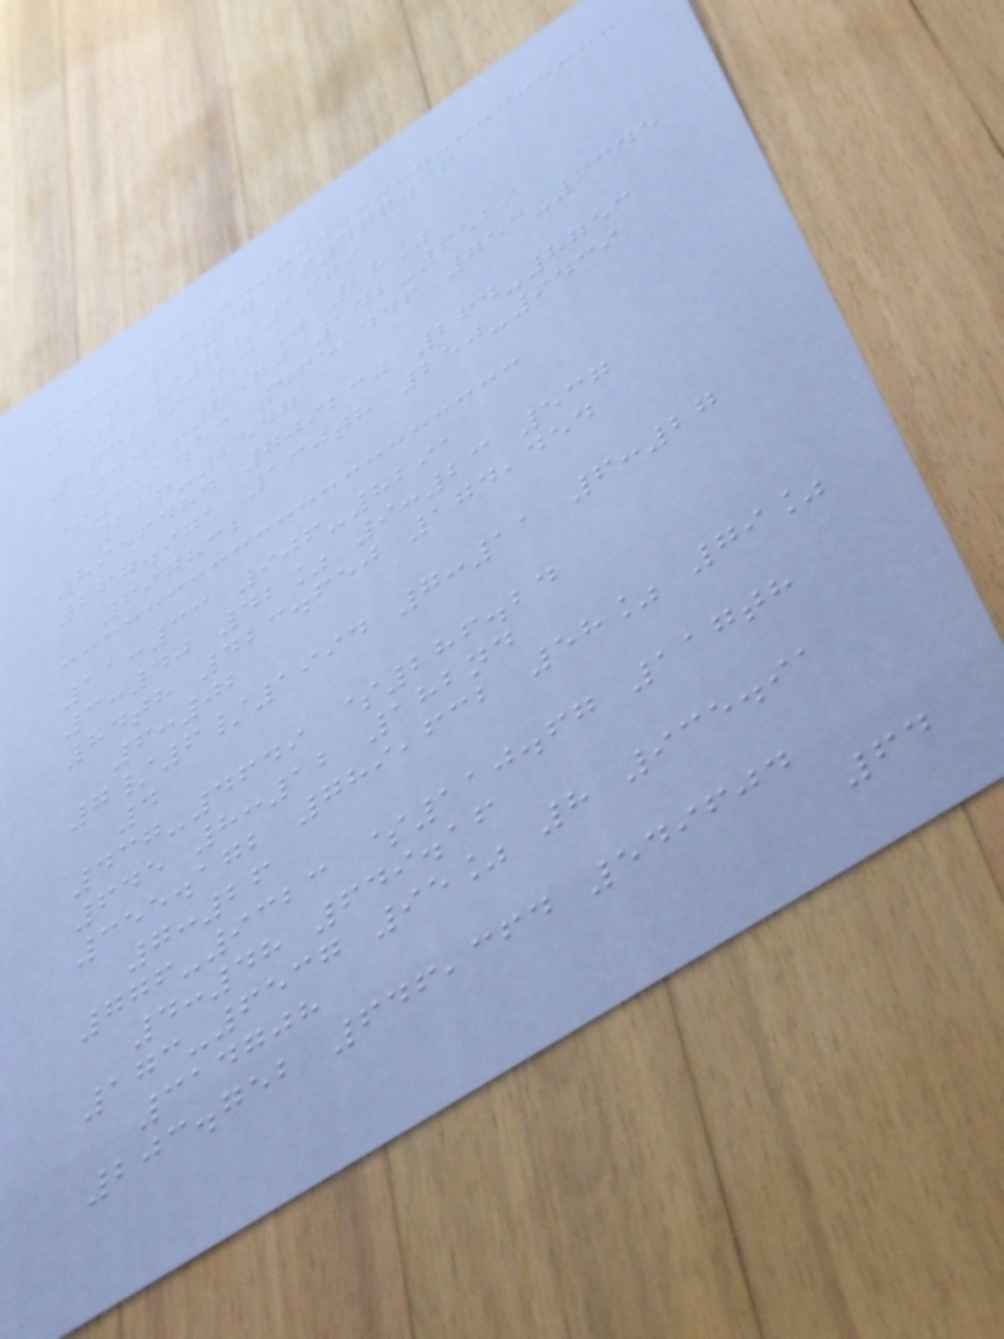1% 1:37 $477.36
11/7/1969
873849 91% 28%
341-7570 142-6529
$311.83 465,446 753-6345
217-2547
8956484 709230 264-8753
267.971 130th 250-9439
697832
11:33 906-8291
3:40 42% 9:23 537
84th 423.650 174,454
6:02
7/6/1994 7:11 6:27
4
437-4649 $286.24
645 8:12 182nd
355.172 789,632 58% 79%
7:26
776-9323 $110.67 117th
4:48 649.16
173-6537 95% 8 935.91
314708
203.752 646,364 549604
64
